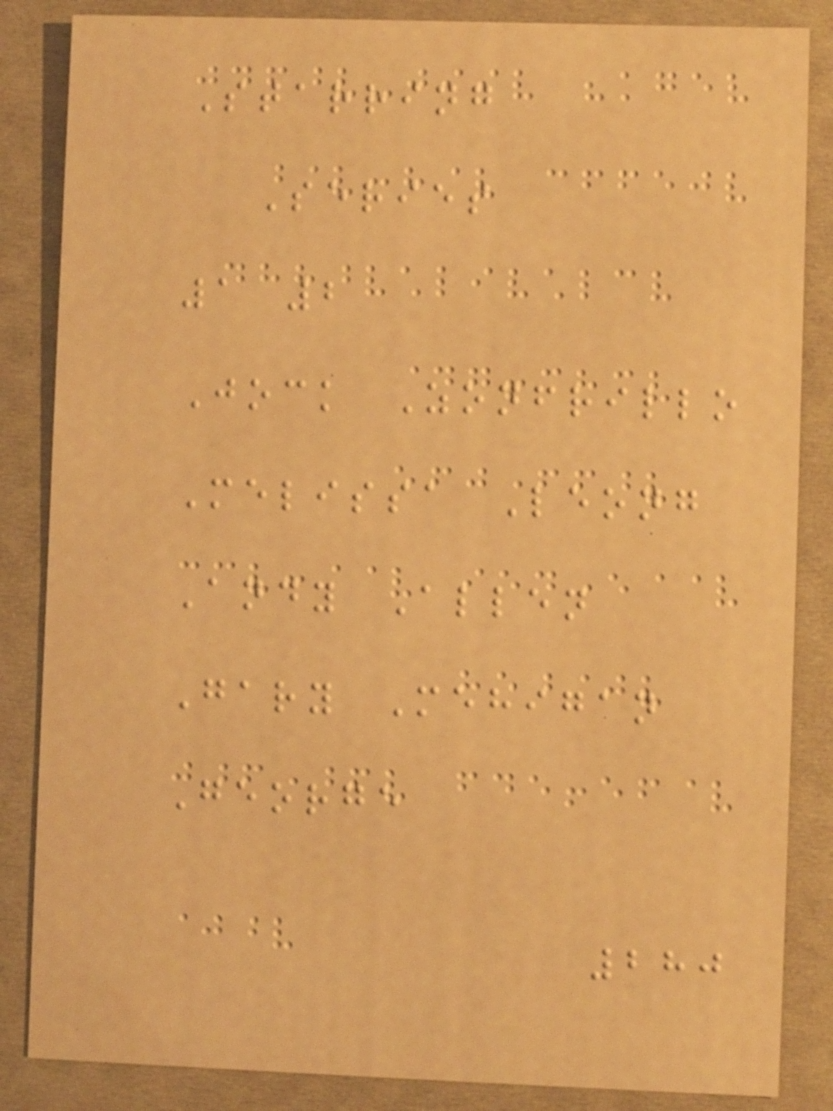Starring
Series
1 2
Jock Zonfrillo
Melissa Leong
Andy Allen
Gary Mehigan
George
280
